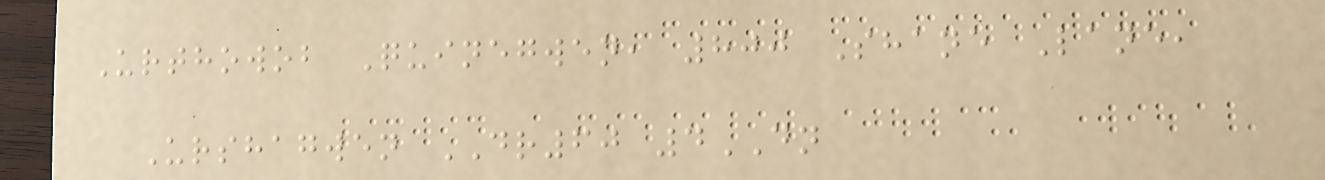Urthowob Quinegwen, 800 Shane Lane,
Urshagwen DR60 4DN
